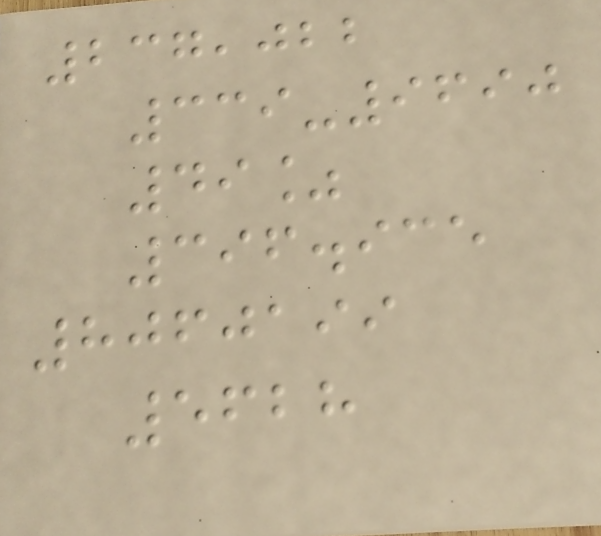237,022
339-9690
49%
396.935
8060199
5628
